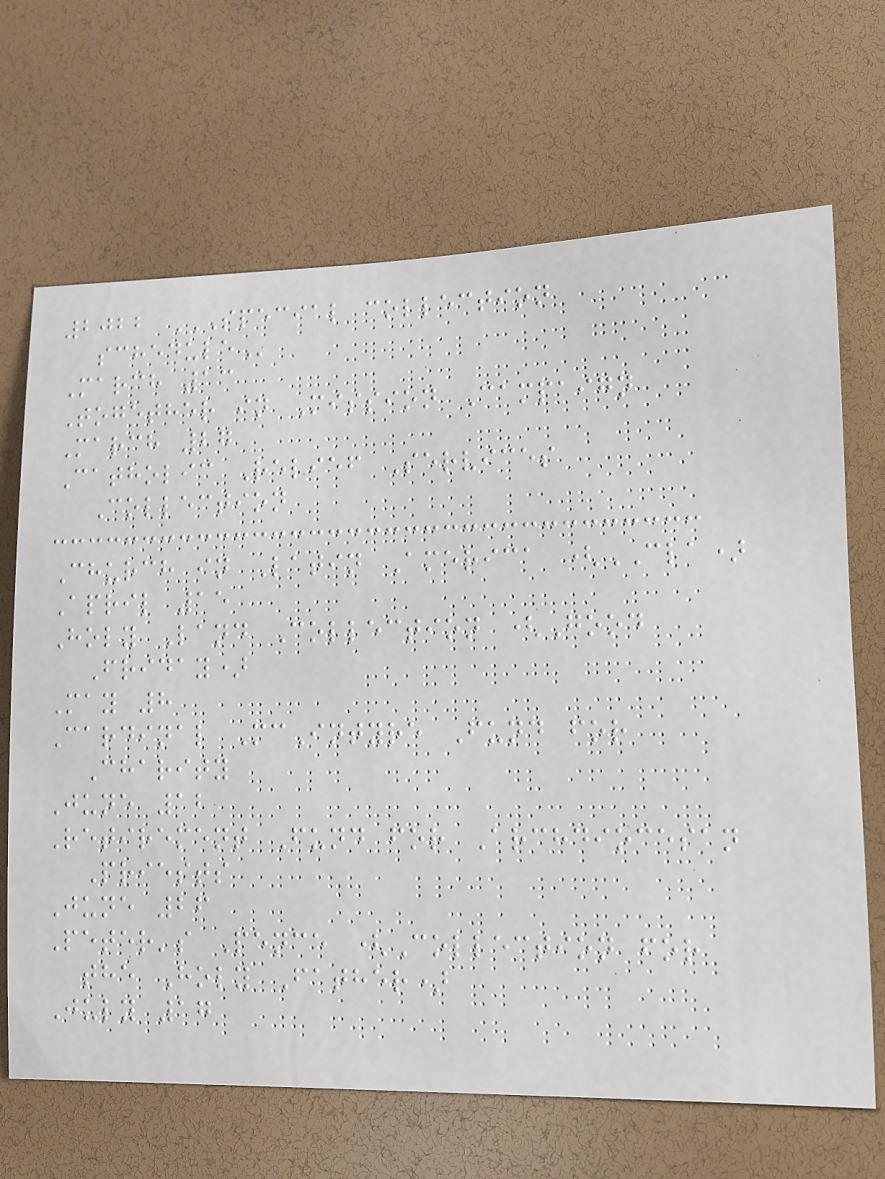2022 SPECIAL COLLECTION
SCHEDULE
March 13
Together in Mission Campaign
March 27
Catholic Relief Services
Collection
Church in Latin America (CLA)
April 15
Holy Land Collection (Good
Friday)
May 8
Cardinal McIntyre Fund for
Charity
June 12
Retirement Fund for Archdiocesan
Priests
June 26
Peter's Pence (Collection for
the Holy Father)
July 17
